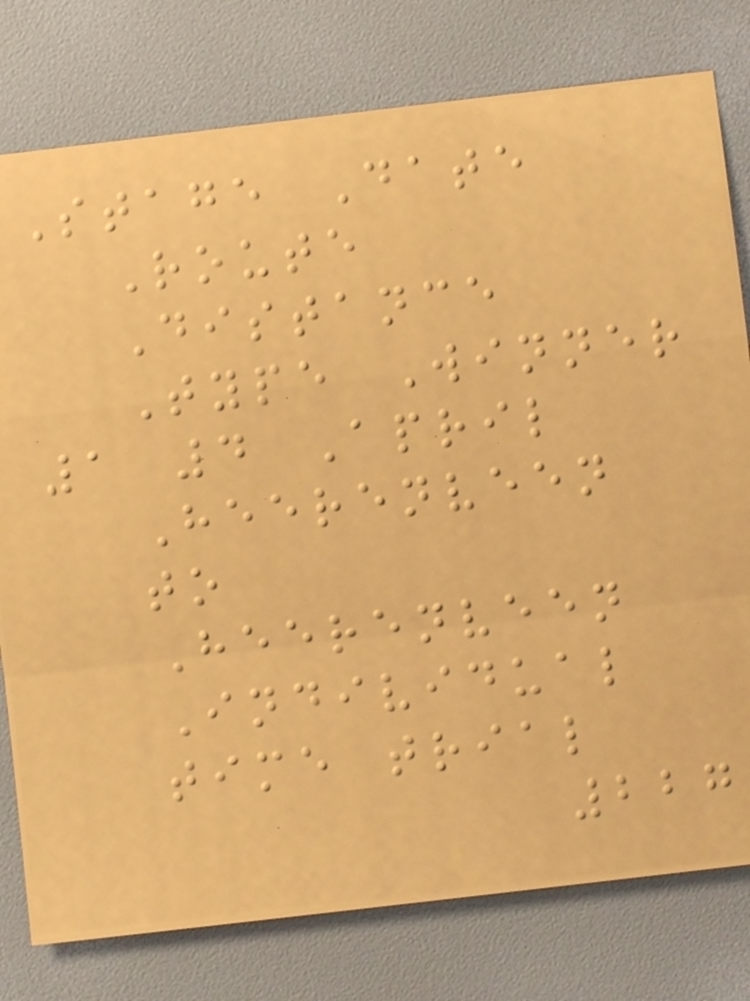Stage Date
Route
Distance
Type Winner
1 4 April
Heerenveen
to
Heerenveen
Individual
time trial
227
